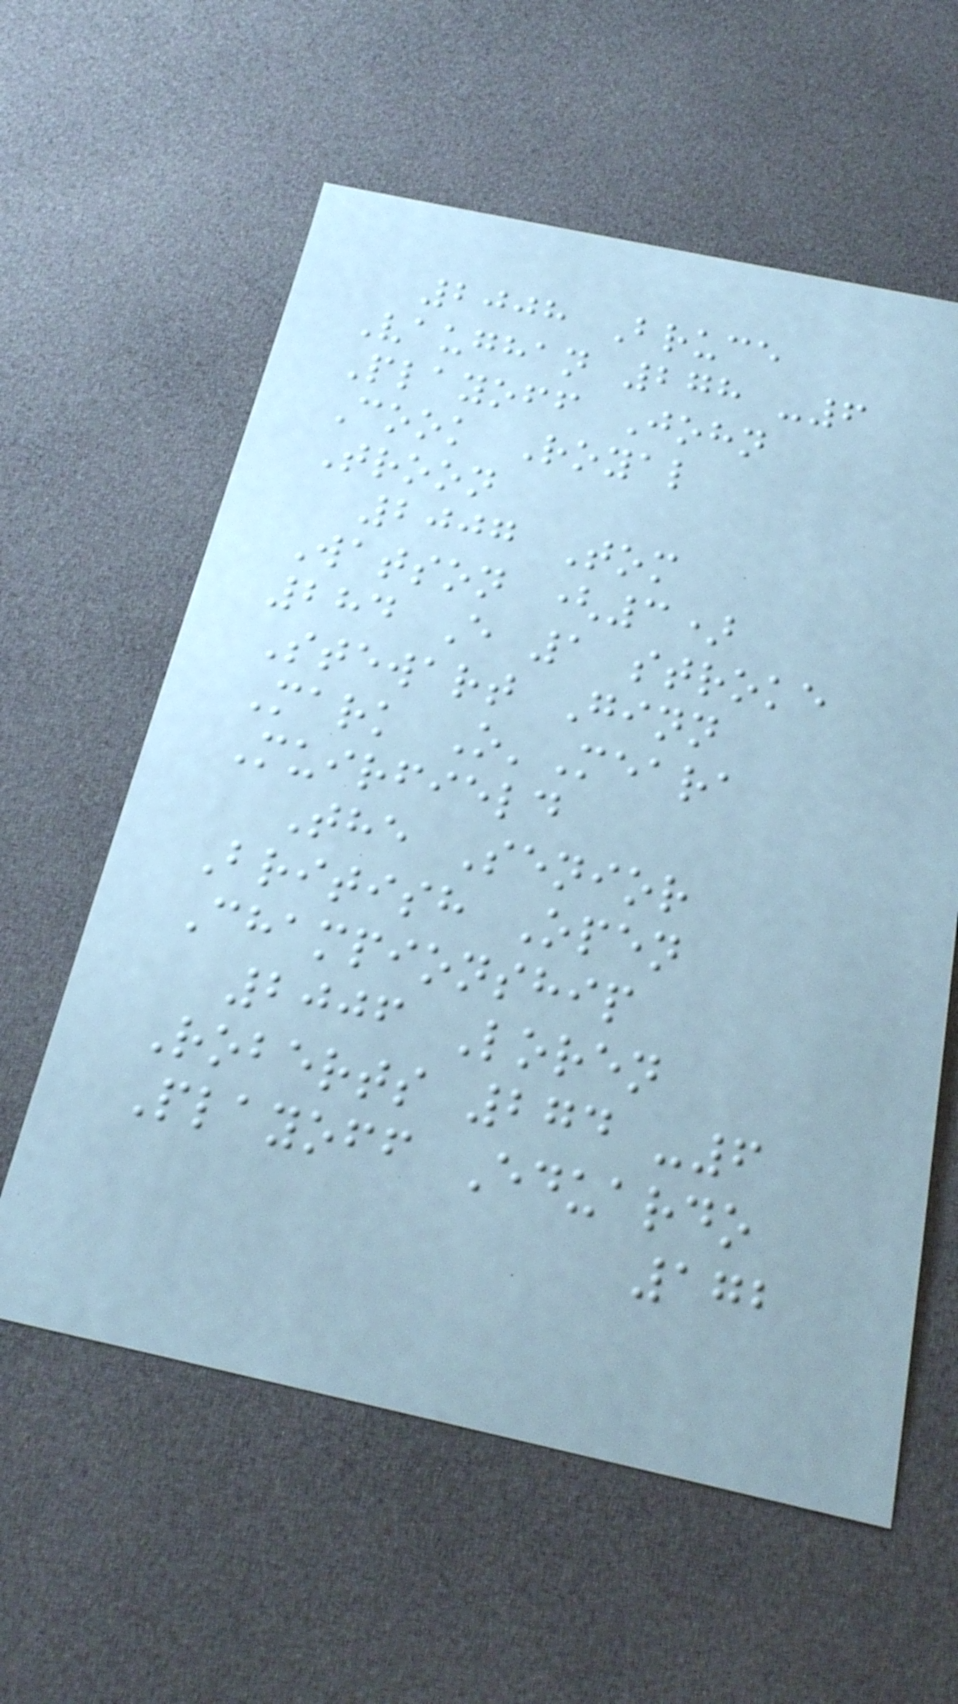2008 Bruce
Vaughan 278 -6
Playoff John
Cook Royal
Troon
2007 Tom
Watson (3)
284 E 1 stroke
Stewart Ginn
Mark O'Meara
Muirfield
The Senior
British Open
Championship
2006 Loren
Roberts 274 -6
Playoff Eduardo
172
